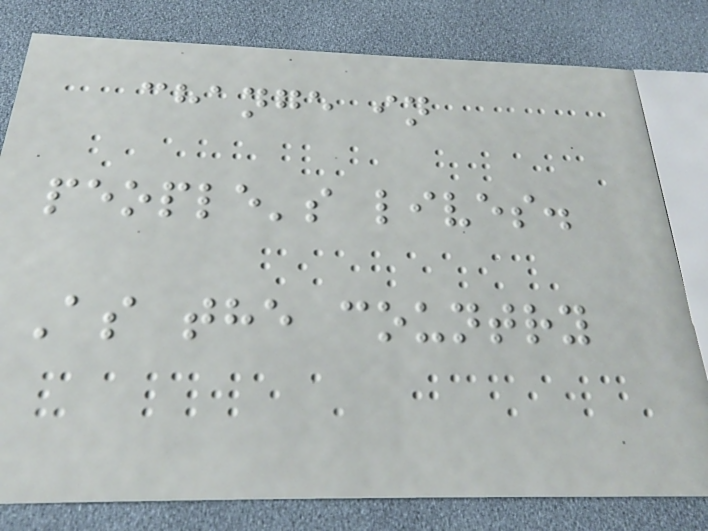change in
people's lives.
As the country
